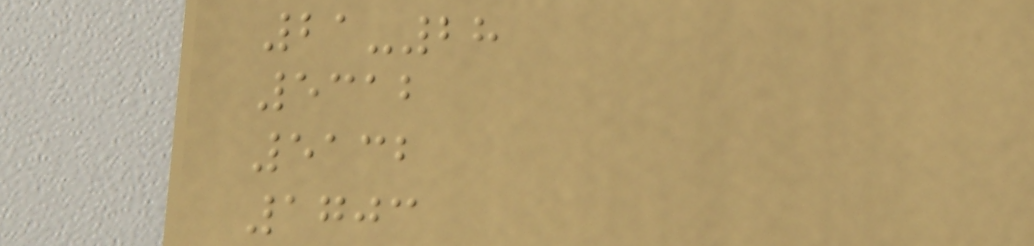21-28
5312
5132
1703
